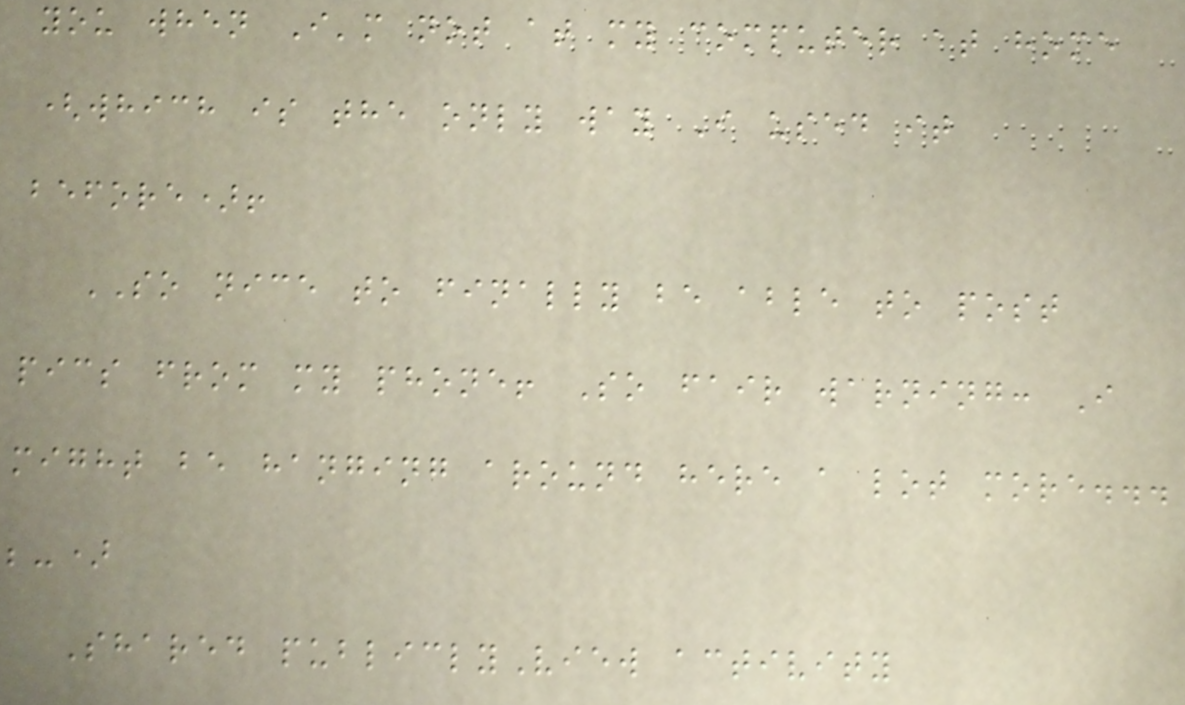you when I'm not at my computer at home
(which is the only way I used it
before)!
SO nice to finally be able to post
pics from my phone! So fair warning: I
might be hanging around here a lot more...
;-)
Shared publiclyView activity
